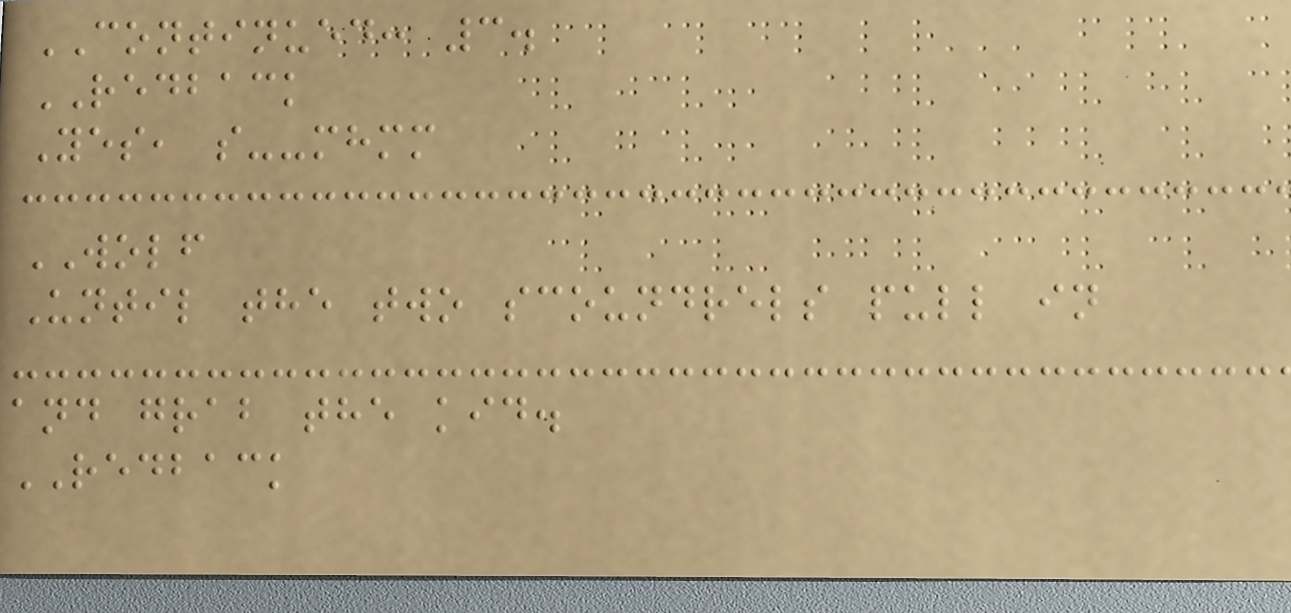CONTINUED: 3.
REDBACK
Yes, s--mhmm
WOLF
Until the two scoundrels pull in
and grab the kid.
REDBACK
